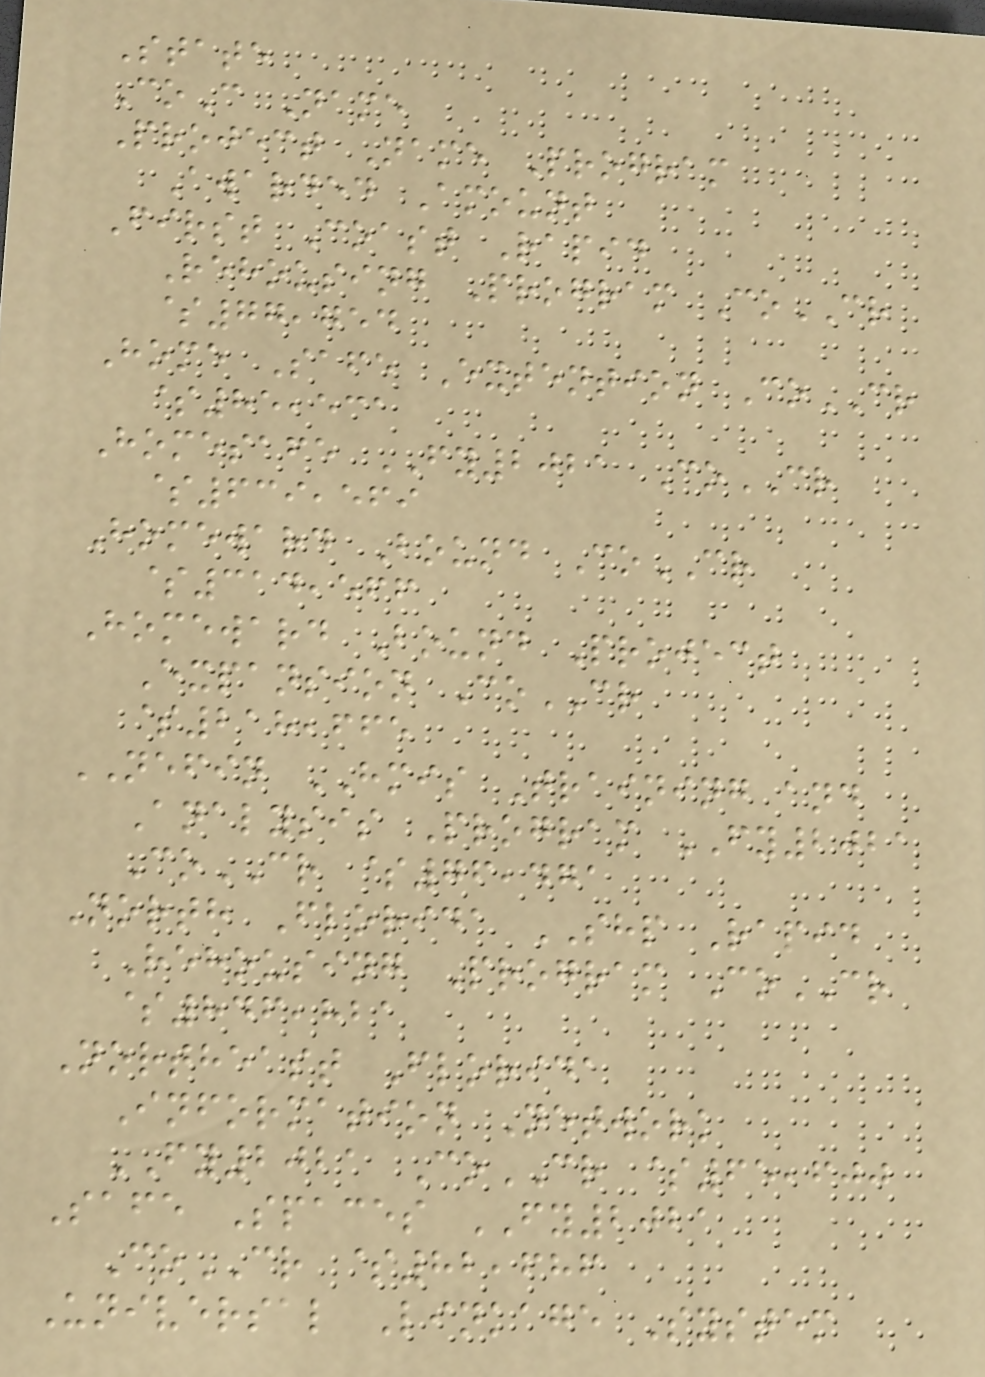State
CoC Name
Project Name Program
Awarded Amount
First Coast Rapid
Rehousing Program CoCR
$77,754
Home Safe Extention CoCR
$85,531
Homesafe FY2021 CoCR
$639,569
Homeward Bound CoCR
$314,566
Homeward Bound Project
Expansion CoCR
$218,665
NEFIN HMIS Training and
Analysis Program FY2021
CoCR $76,471
North Florida SHP Rapid
Rehousing Program CoCR
$846,821
Northeast Florida
Information Network
FY2021 CoCR $65,600
Safe Spaces FY2021
CoCR $82,686
Universal Linkage System
